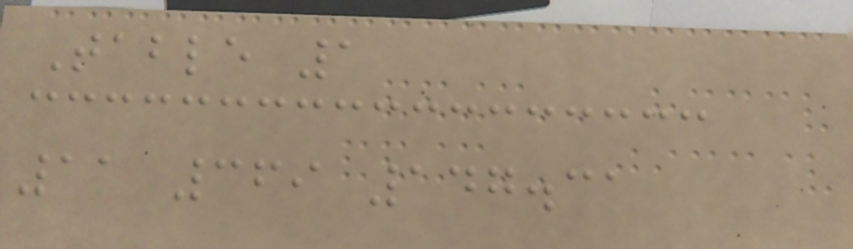Table 1
11 369 147.31
